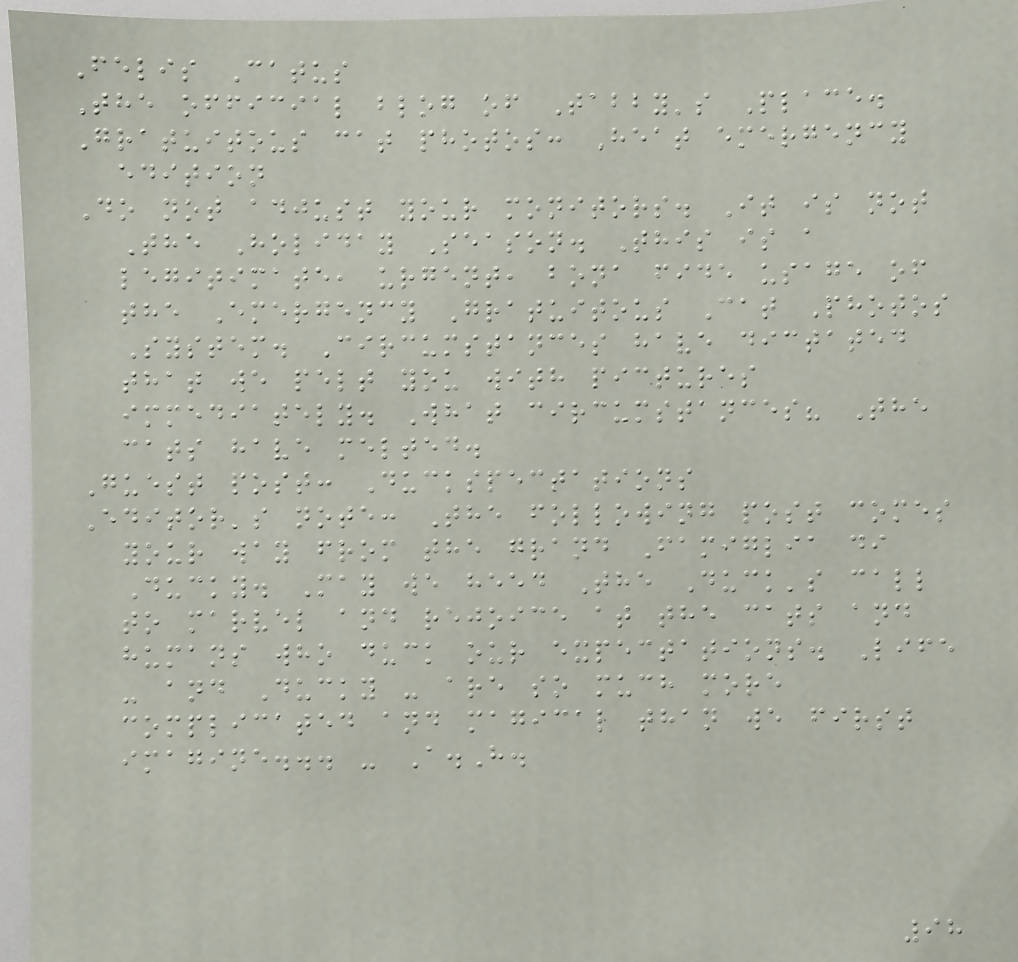Felis Catus
The official blog of Tabby's Place.
Gratuitous cat photos: Heat emergency
edition
Do not adjust your monitors. It is not
The Holiday Season. This is a
legitimate, urgent, bona fide usage of
the Emergency Gratuitous Cat Photos
System. Circumstances have dictated
that we pelt you with pictures
immediately. What circumstances? The
cats have melted.
Guest post: Duckspectations
Editor's note: The following post comes
your way from the grand Famiglia di
Ducky. May we heed The Duck's call
to marvel and rejoice at the cats and
humans who duck our expectations. Life
- and Ducky - are so much more
complicated and magical than we first
imagine... - A.H.
98
